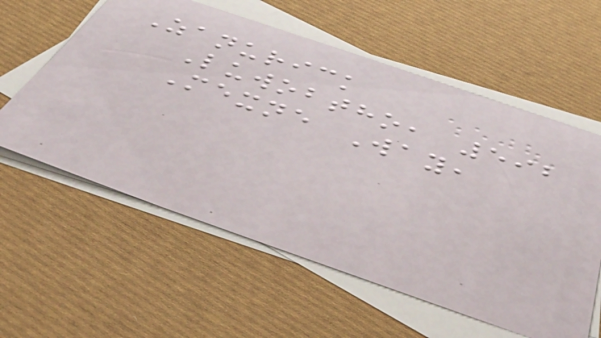Zanurick
Luwobtho, 592
Mexne Way,
